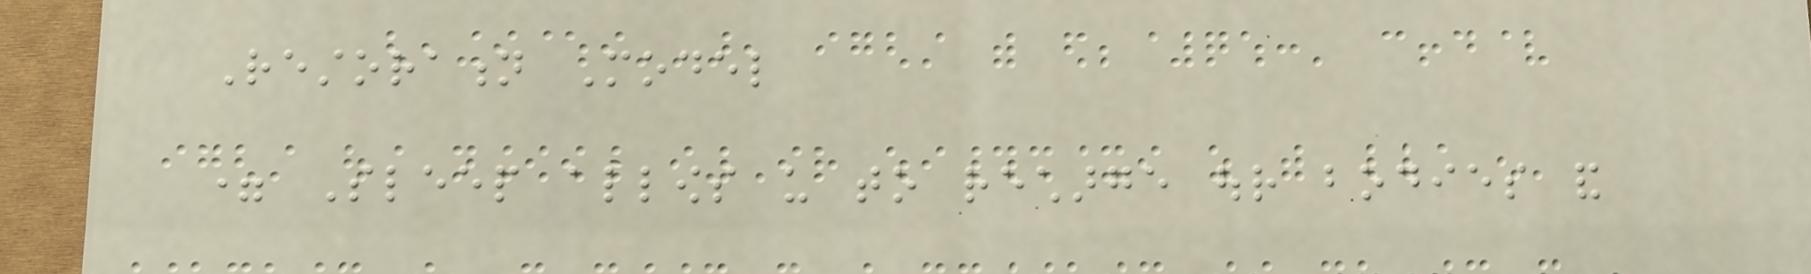Restoration Model
= Sleep allows us to recharge our bodies and
